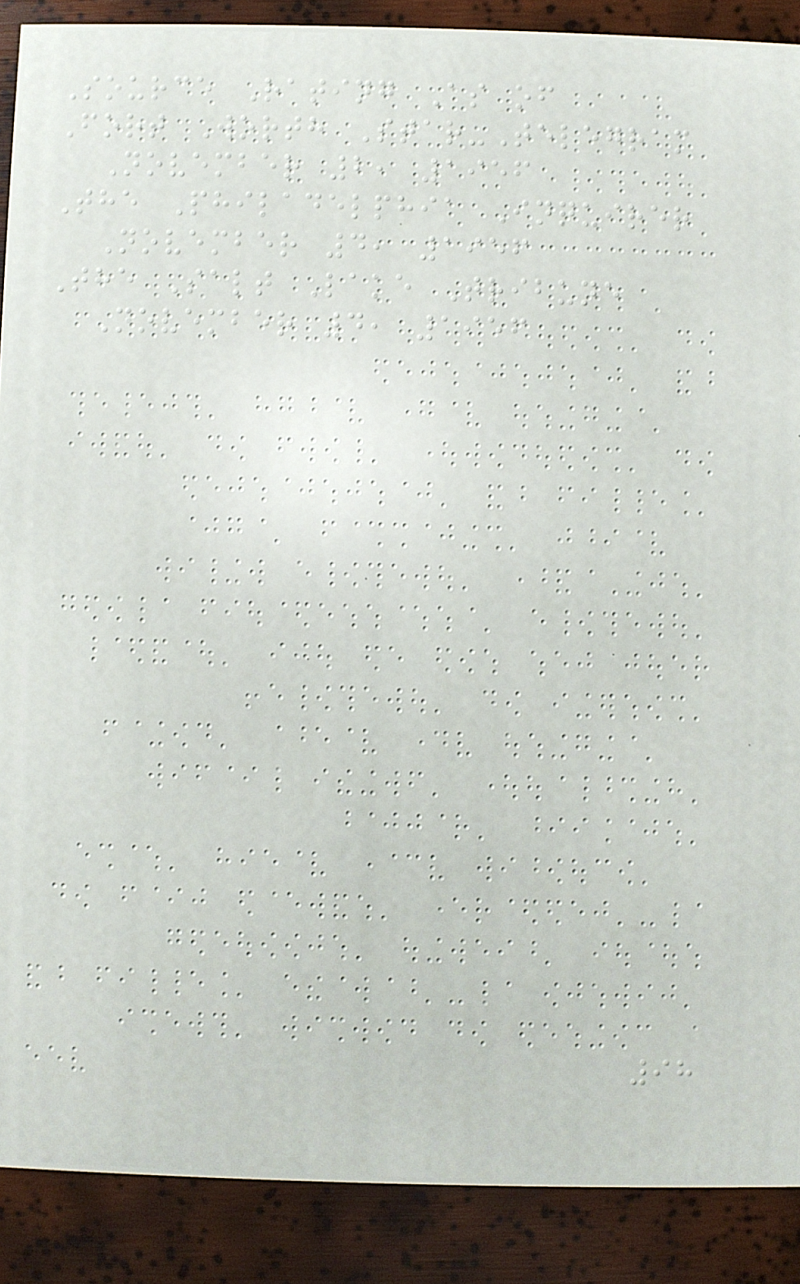Source Rating As of
Fort Worth Star-Telegram
November 2, 1956
The Philadelphia Inquirer
November 4, 1956
The Salt Lake Tribune
November 4, 1956
98
